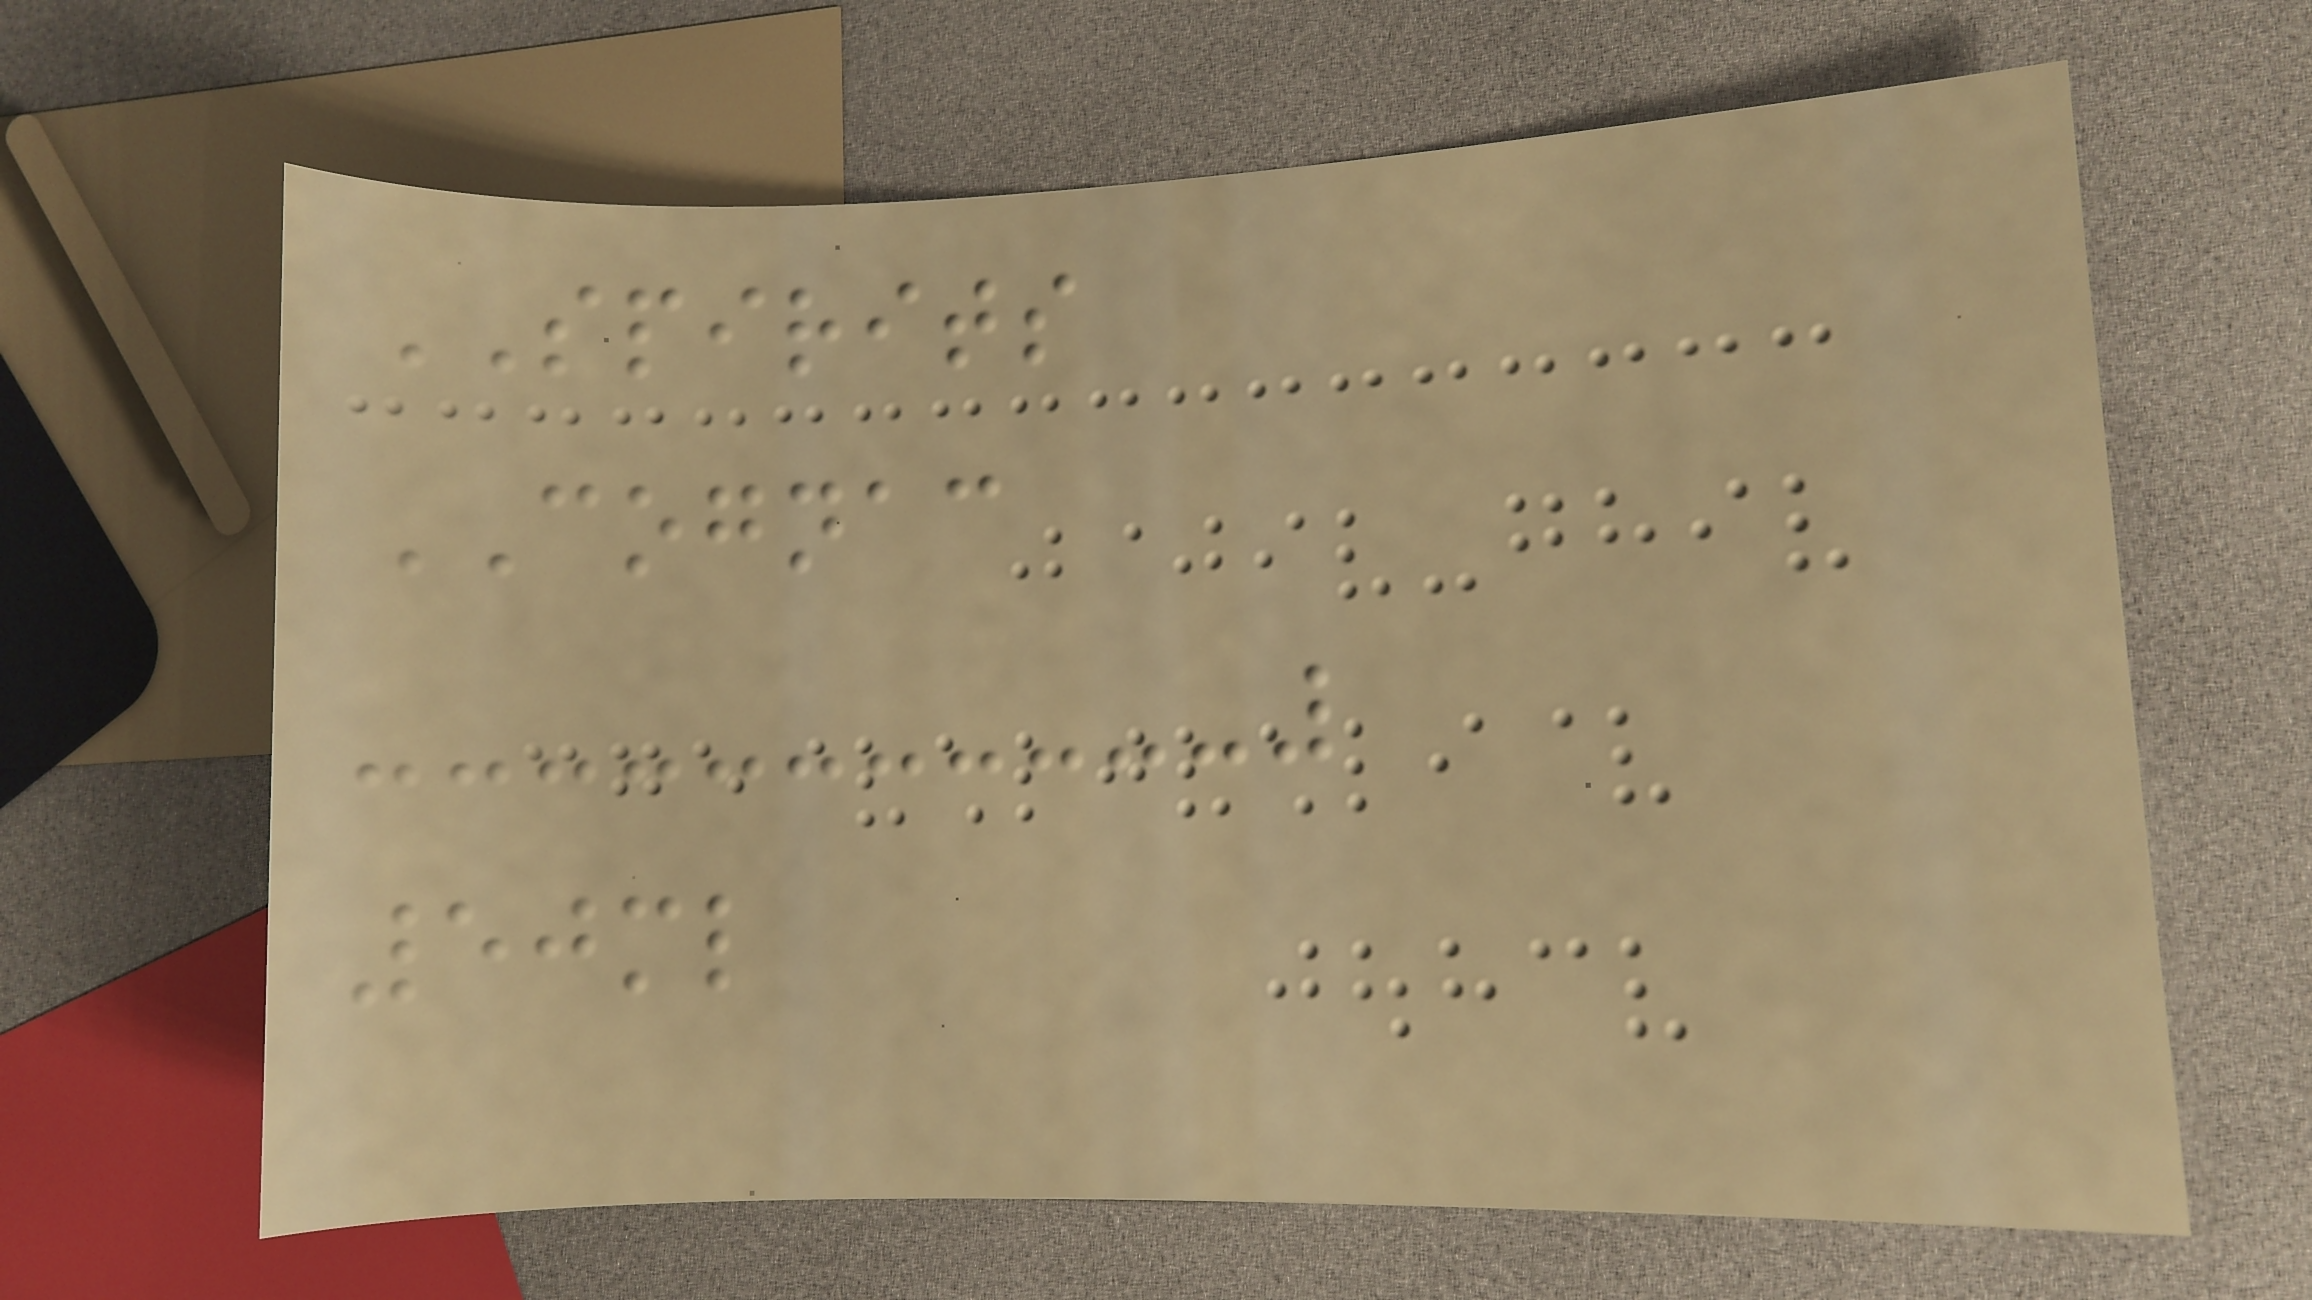SPIRITS
COGNAC
50ml
